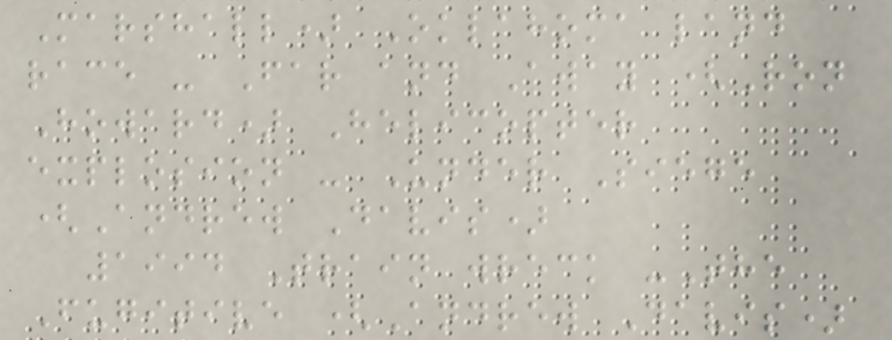Marshall) Oklahoma land
race - Far and Away (Ron
Howard) Helicopter
explosion - Under Siege
(Andrew Davis)
1994 Train wreck -The
Fugitive (Andrew Davis)
